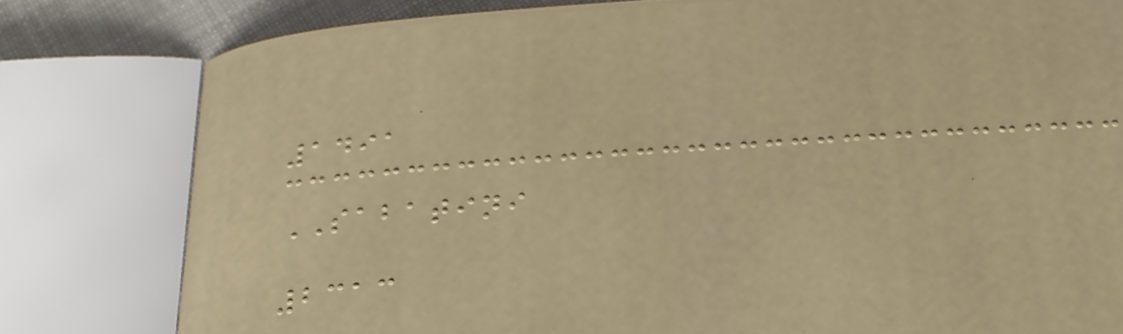1491
SABATINI
2313
